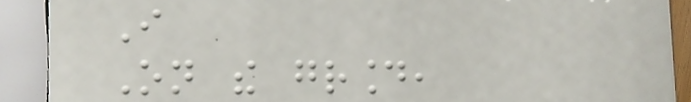I
On the ground,
